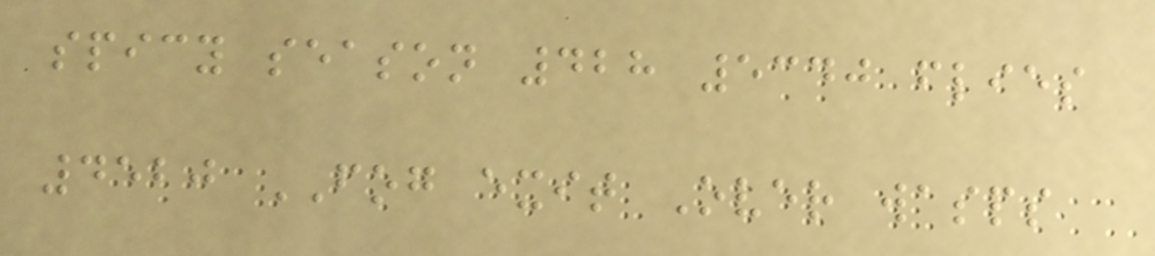spicy season 428 5340 flies
4520 FOG exit Over wasps
